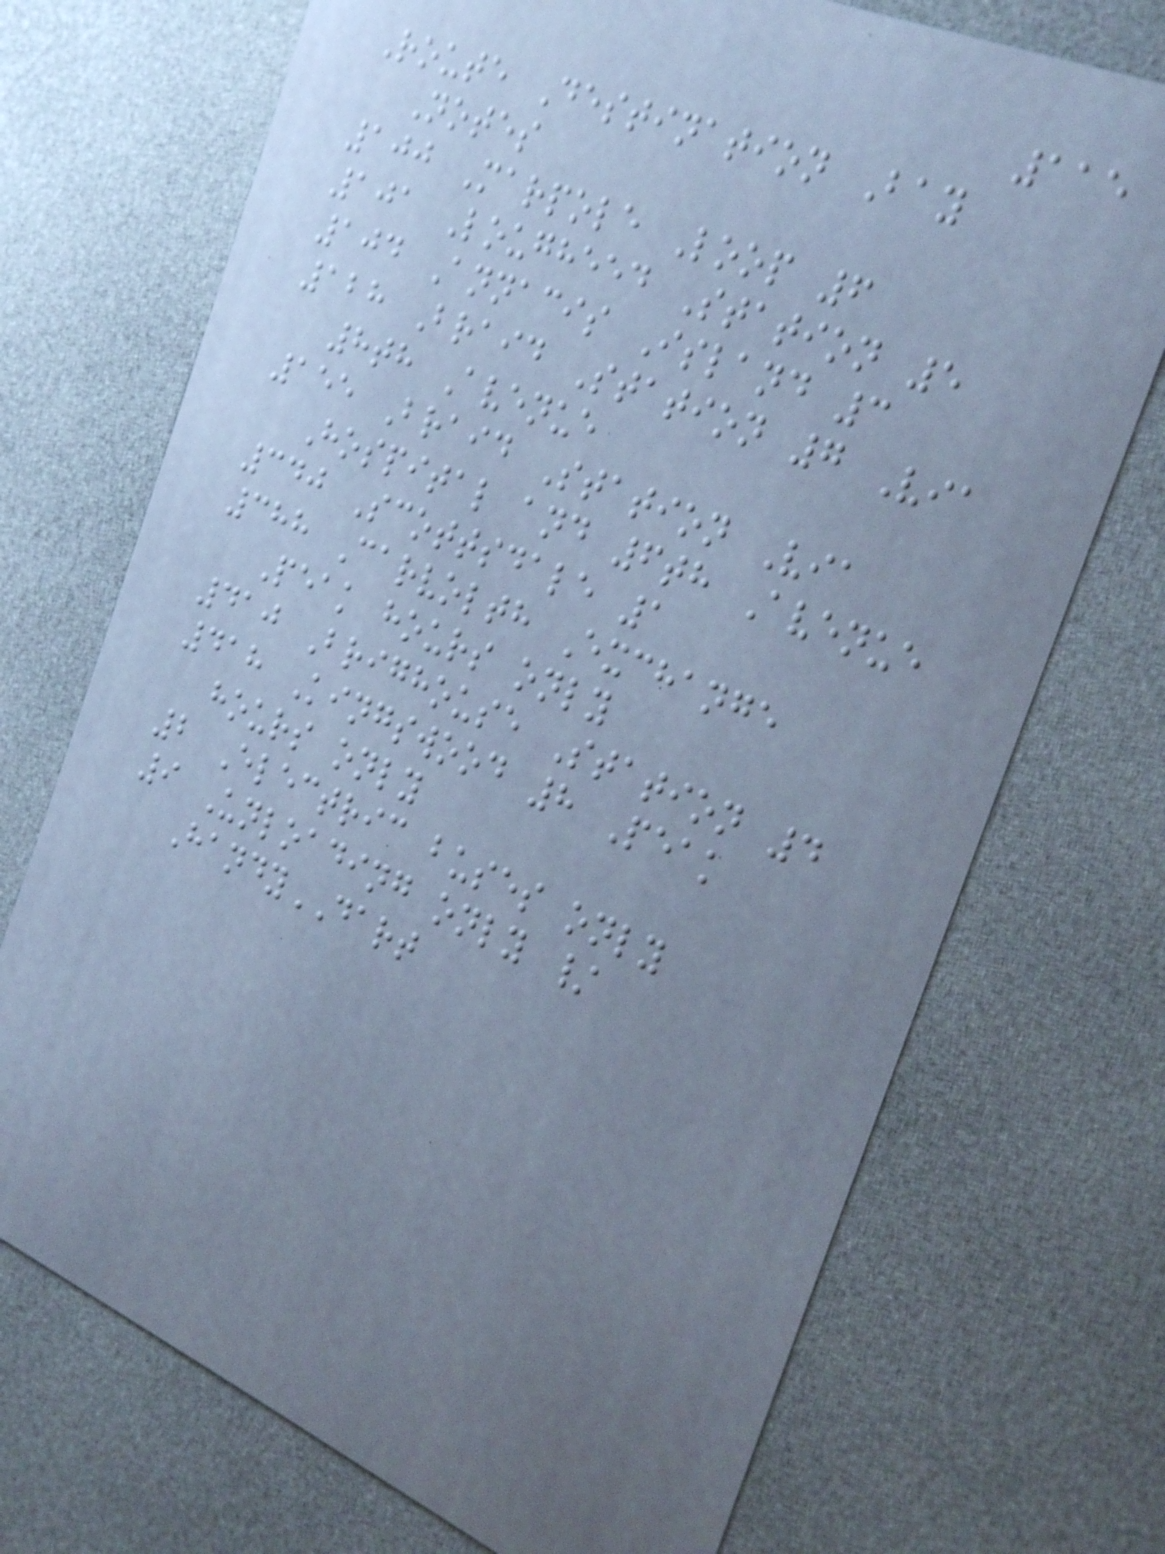115
Route Destination Bay
Notes
100 Marpole Loop 6
101 Lougheed Station 5
104 Annacis Island 3
128 Braid Station 7 Via
8th Avenue
155 Braid Station Via
Hospital and 6th Avenue
340 Scottsdale 1
388 Carvolth Exchange
Peak hours only
410 Brighouse Station 4
418 Kingswood 8 Peak
hours only
2 Electric buses only
9 Unloading only /
HandyDART
